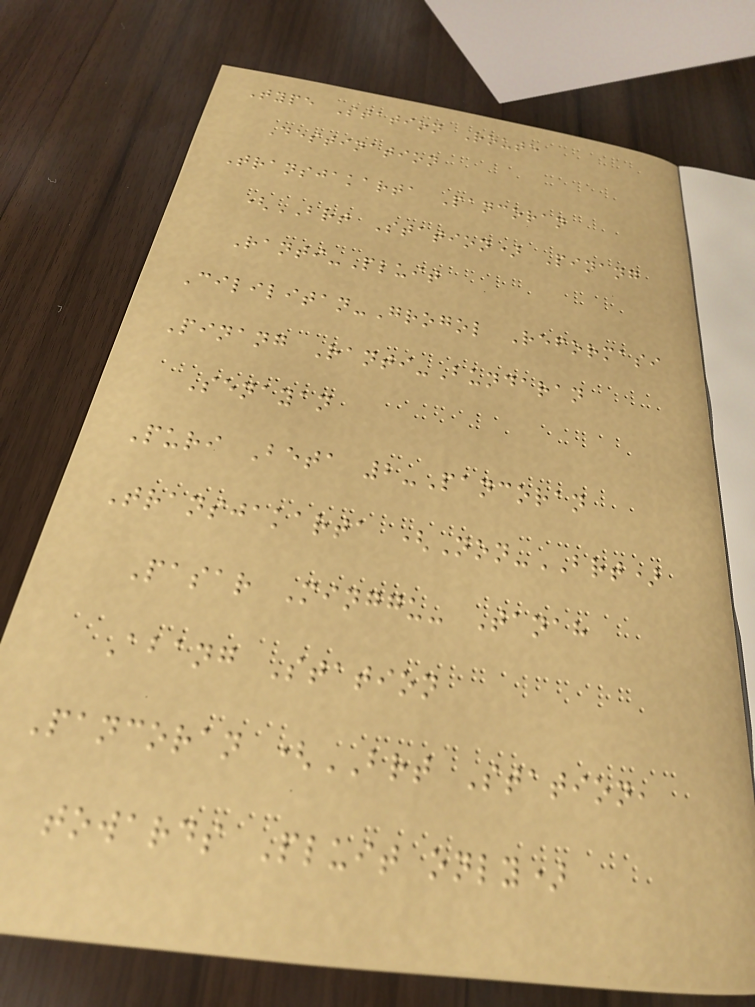Type Station Route
Destination
Transjakarta Pancoran
(BRT Station) Pinang
Ranti-Pluit
Cililitan-Grogol Reformasi
Pinang Ranti-Bundaran
Senayan
Puri Beta 2-Pancoran
Transjakarta (Non-BRT)
Pasar Minggu- Tanah
Abang Station
Pancoran (BRT Station,
towards Pluit only)
